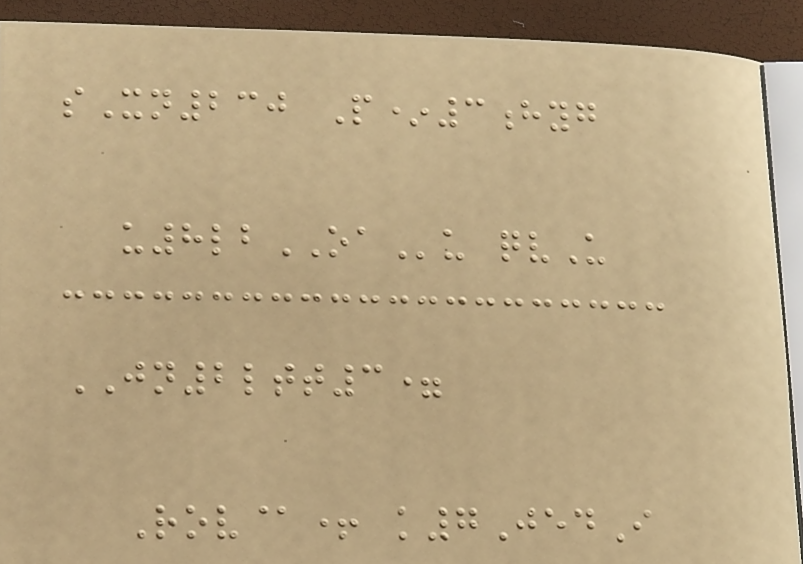sXn230 P*3hyg
u8lbOAu qvU
JN2ltt3=
Rov@+ k7JedI
